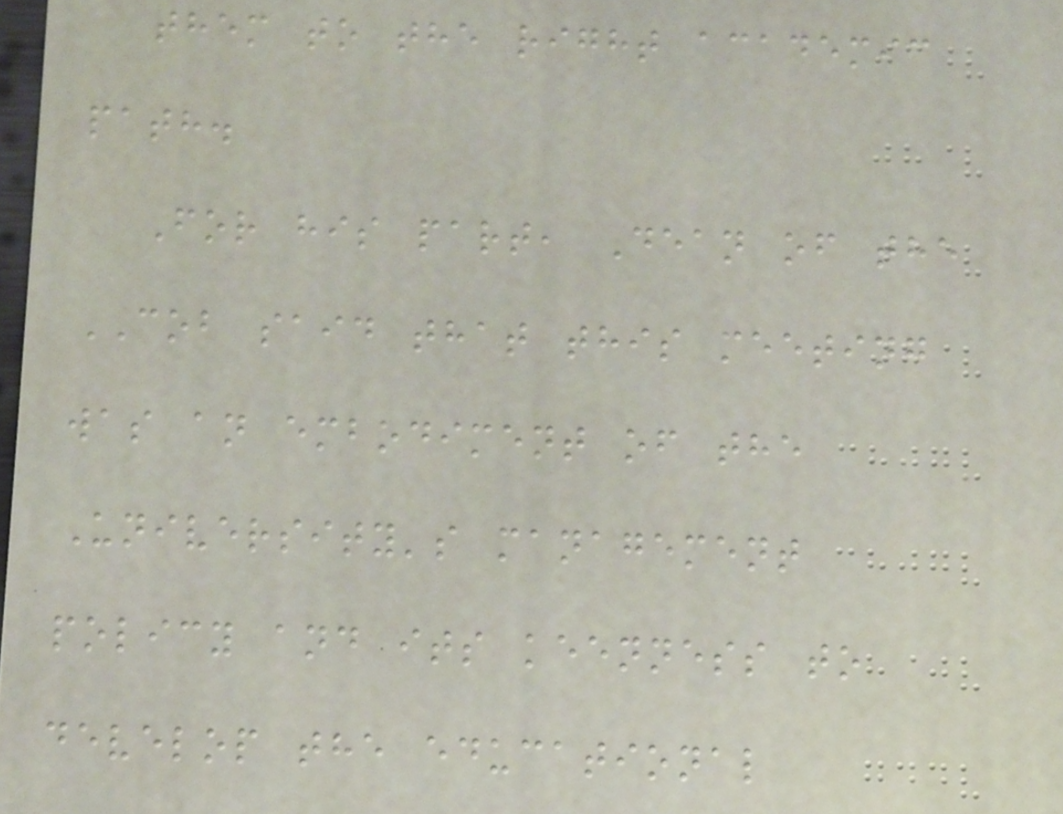them to the right academic
path.
For his part, Dean of the
COB said that this meeting
was an embodiment of the
University's management
policy and its keenness to
develop the educational
